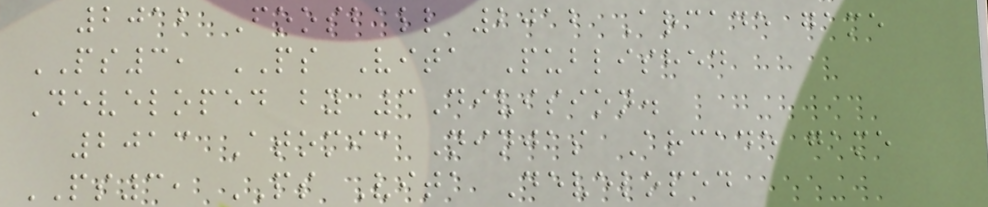2012 Foosball 2012 Arcade game
PS3, PS Vita Published
Developed by 3Division.
2013 Atomic Ninjas Arcade game
PS3, PS Vita Developed
